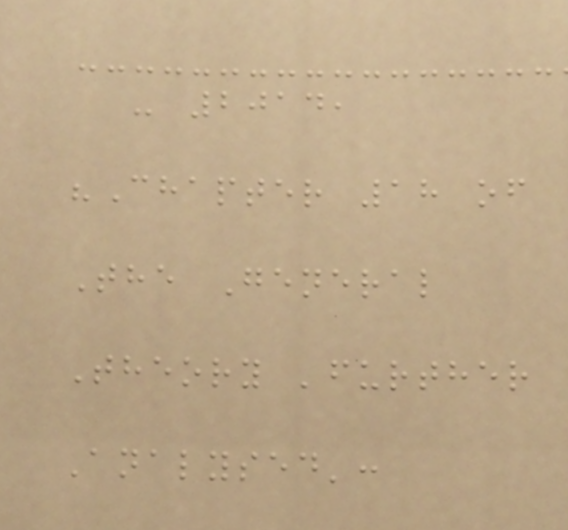- 2014,
"Chapter 18 of
The General
Theory 'further
Analysed':
